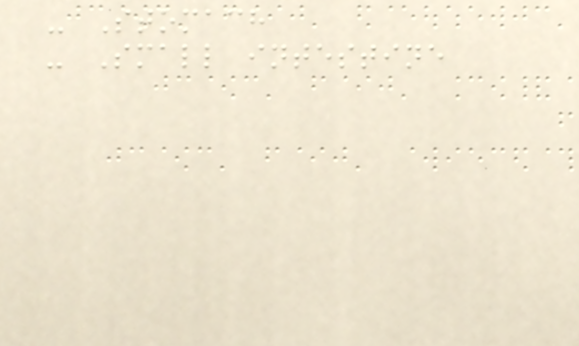- Stomach
- Small intestine
